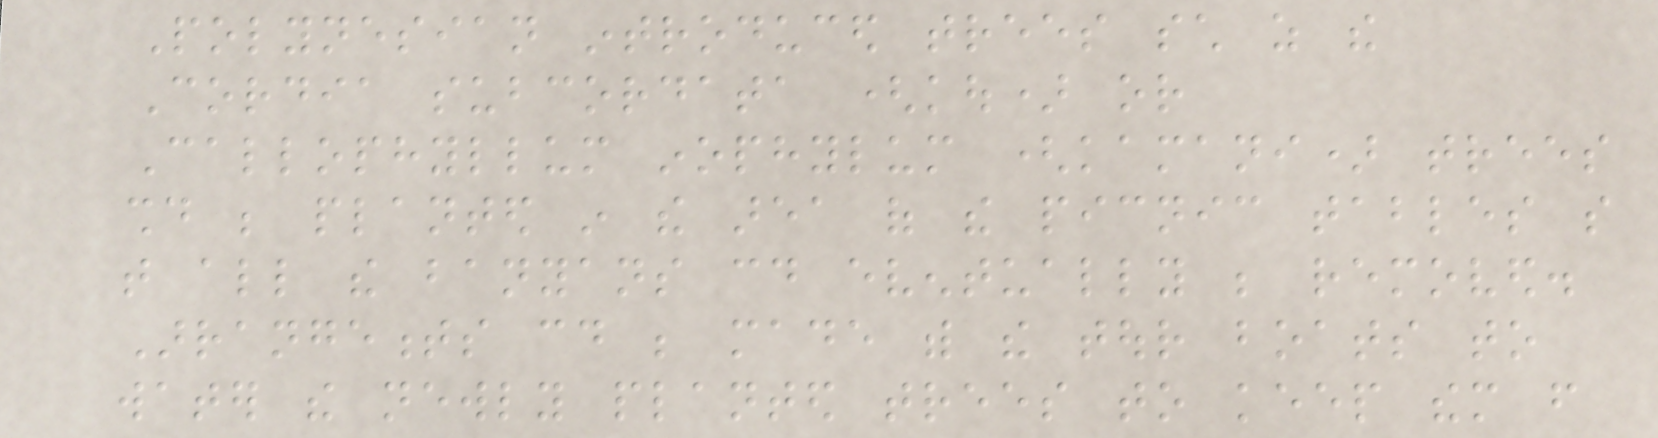Polynesian introduced trees such as the
Cordia subcordata (kou) or
Callophyllum inophylum (kamani) trees
should be planted in the area of the picnic tables so
that all the banyans could eventually be removed.
Arrangements could be made with the tour boats to
water the newly planted trees to keep them from
